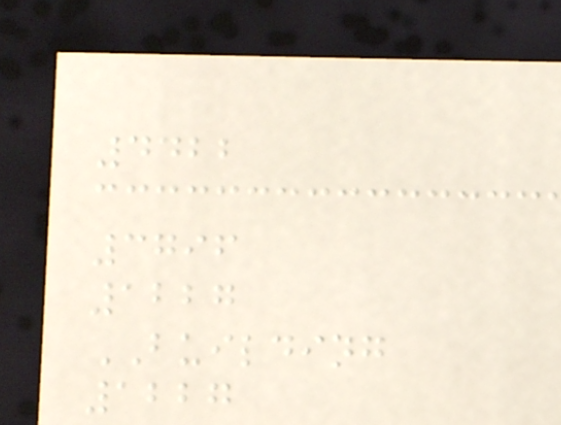4422
3796
1227
BUILDING
1227
